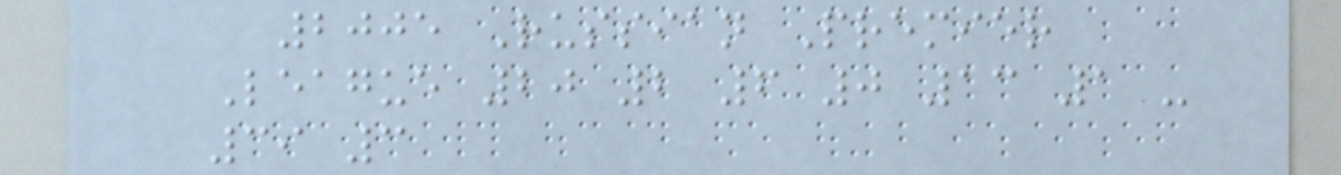2005 Russian Premier
League 20 2 6 0 13 1 -
39 3
